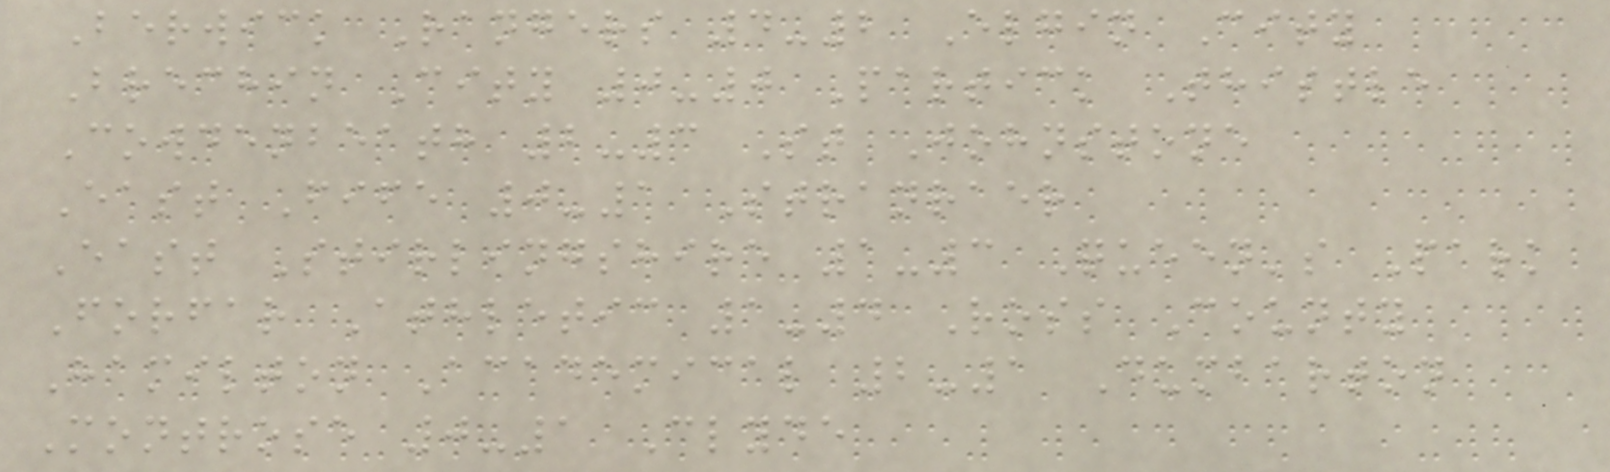Berwick Rangers 4-2 Elgin City
Brechin City 0-0 Partick Thistle
Cowdenbeath 2-3 St Johnstone
East Fife 0-1 Stranraer
East Stirlingshire 1-3 Queen's Park
Forfar Athletic 1-4 Ross County
Hamilton Academical 2-1 Dumbarton
Montrose 0-1 Clyde
